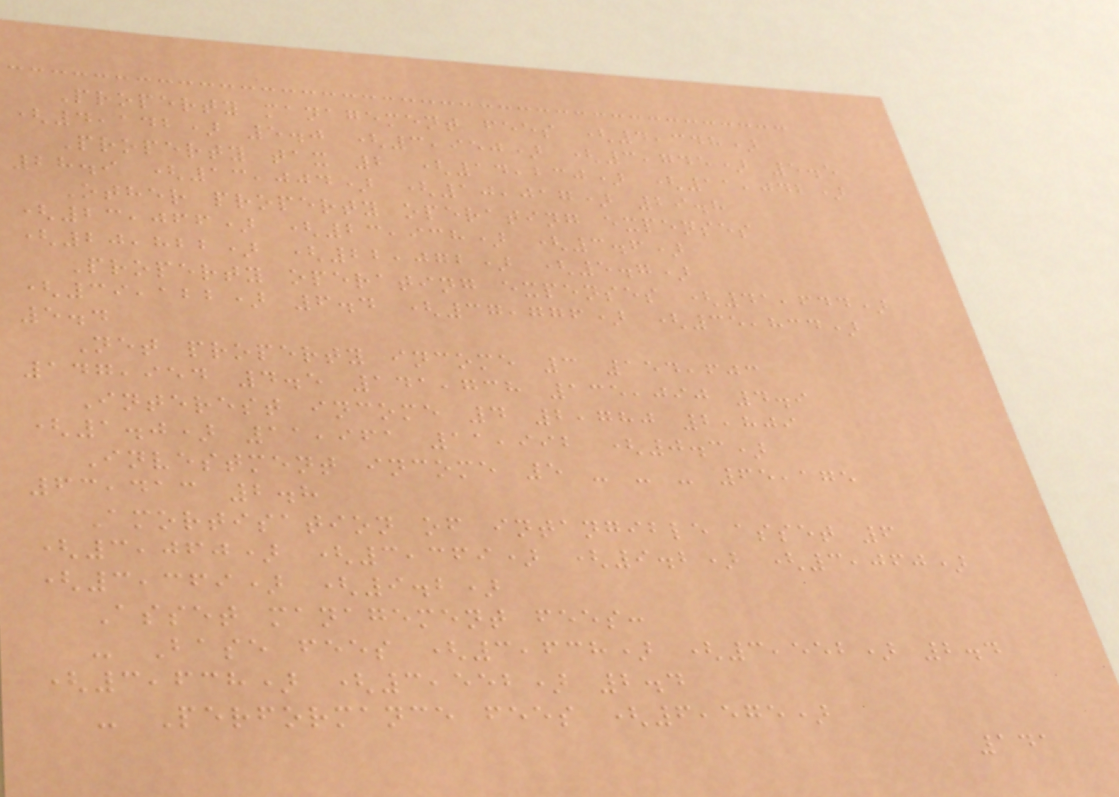Property management fees (4,348)
(4,142) 5.0 (3,950) (3,745) 5.5
Property tax 2 (14,230) (11,042)
28.9 (13,004) (10,017) 29.8
Other property operating expenses
(23,066) (23,938) (3.6)
(20,822) (22,072) (5.7)
Property operating expenses (41,644)
(39,122) 6.4 (37,776) (35,834)
5.4
Net property income 3 154,603
147,954 4.5 141,738 135,090 4.9
Interest income 4 2,780 2,809
(1.0) 11,961 11,992 (0.3)
Investment income 5 - - - 65,175
63,413 2.8
Amortisation of intangible asset 6
(3,060) (3,369) (9.2) (3,060)
(3,369) (9.2)
Asset management fees:
- Base fees (3,638) (3,552) 2.4
(3,638) (3,552) 2.4
- Performance fees (6,575)
141
